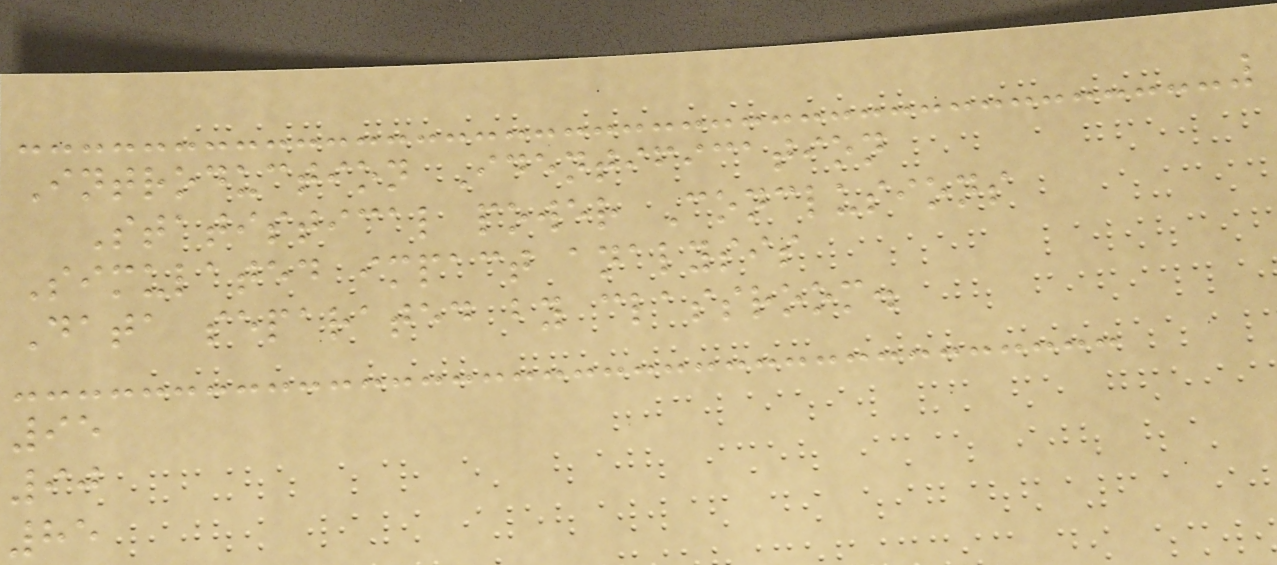Introduction Identification
Statistical power Conclusions
Simulated impact analysis
Data separated by classroom.
95
90
85
